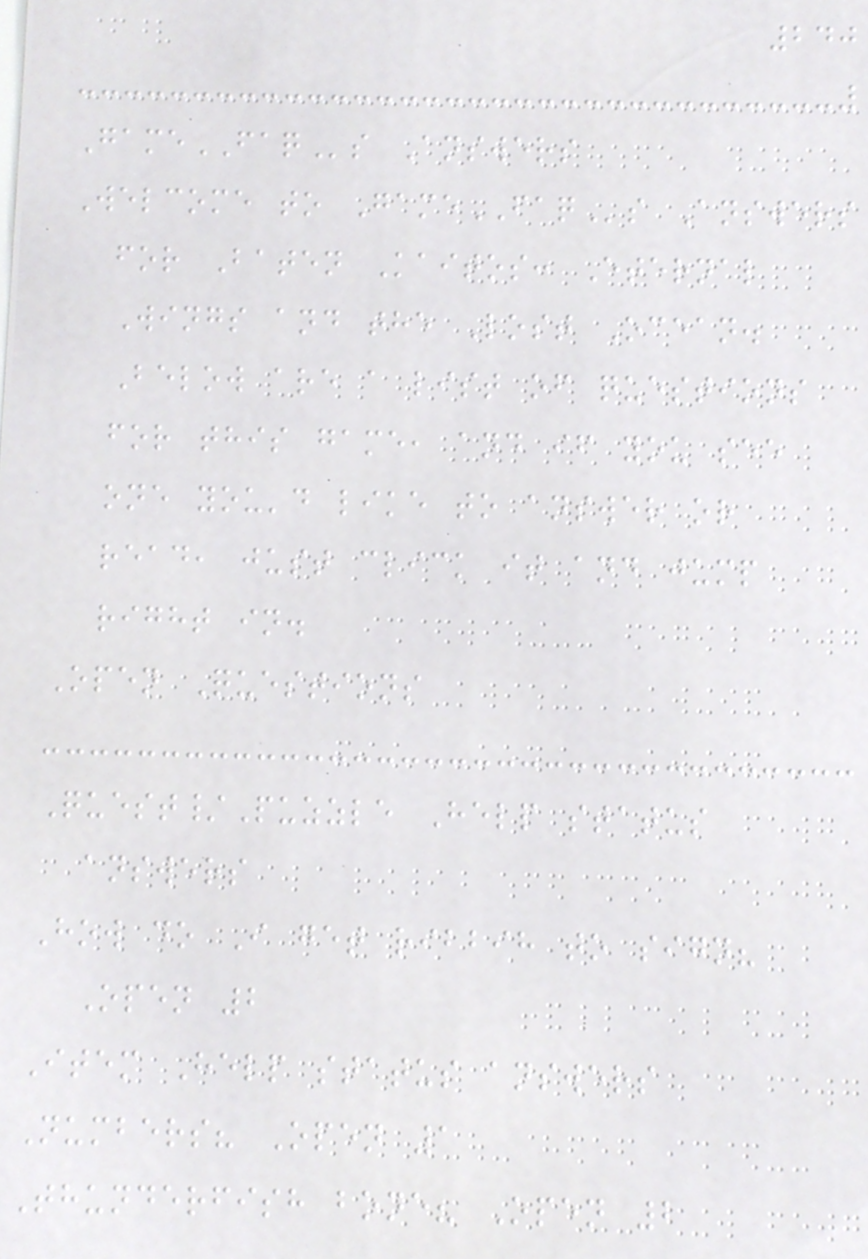240
GameFAQs Answers
Welcome to GameFAQs Answers
for Baten Kaitos: Eternal
Wings and the Lost Ocean.
Below are a list of questions
for this game, and if you see
one you'd like to answer or
read, just click it and jump
right in.
Open Questions
Quest/Puzzle Help status
answers
How do I get ribbih to sign?
Open 2
Item Help status answers
Numbers? Open 1
Thunderfish bone? Open 2
